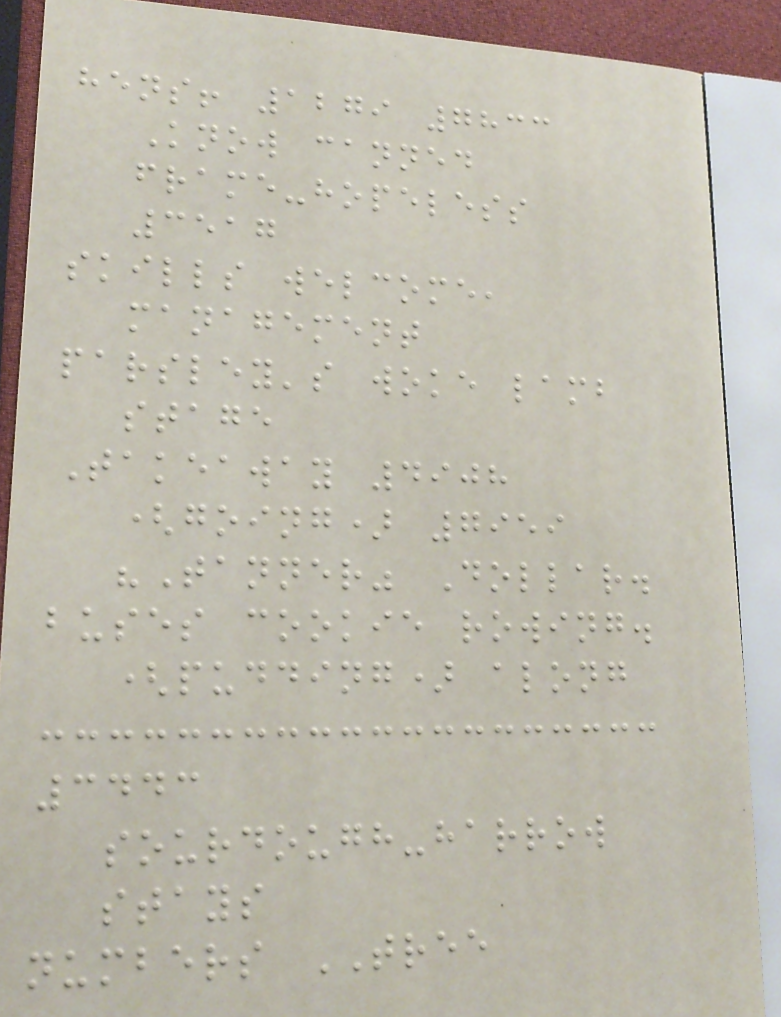hens! 1279 7833
Know canned
frame-hopeless
3517
skills welcome,
management
parsley's woke lamb
stage
Takeaway 4908
(going) 7959
"Tanner" Dollar.
buses cookie rowing.
(pudding) along
3443
sourdough-harrow
stays
numbers TREE
